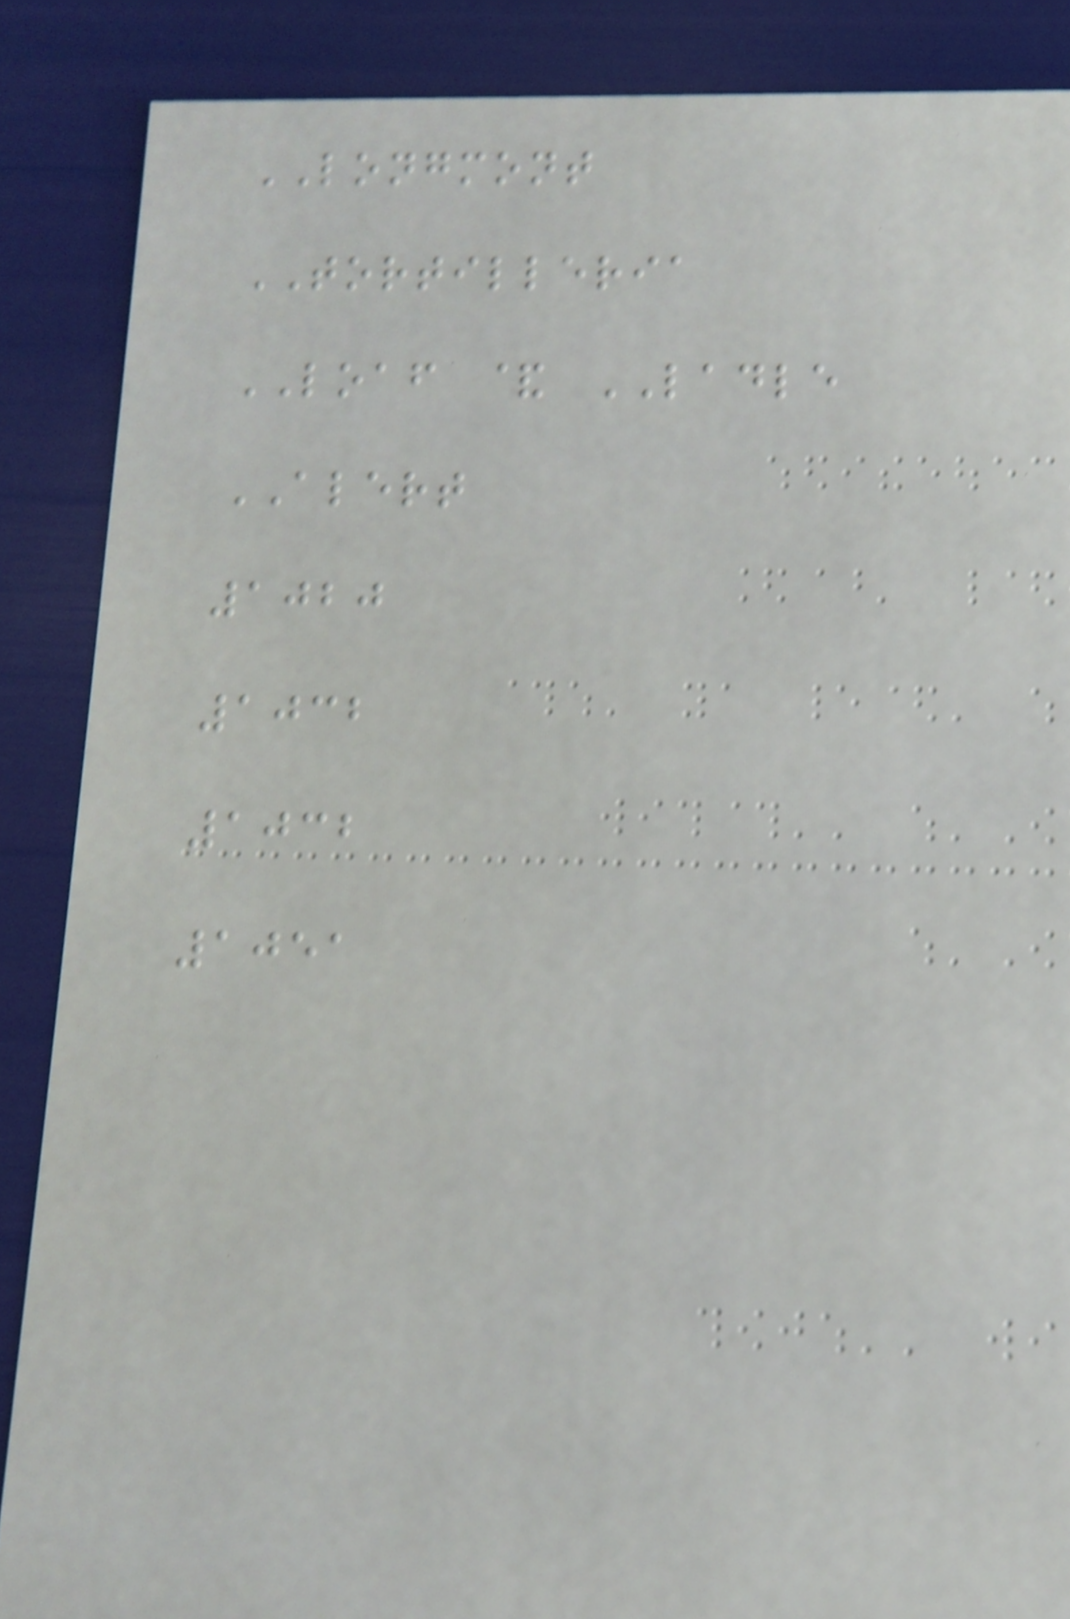LONGMONT
TORTILLERIA
LOAF & LADLE
ALERT
1020
1032
1032
1051
